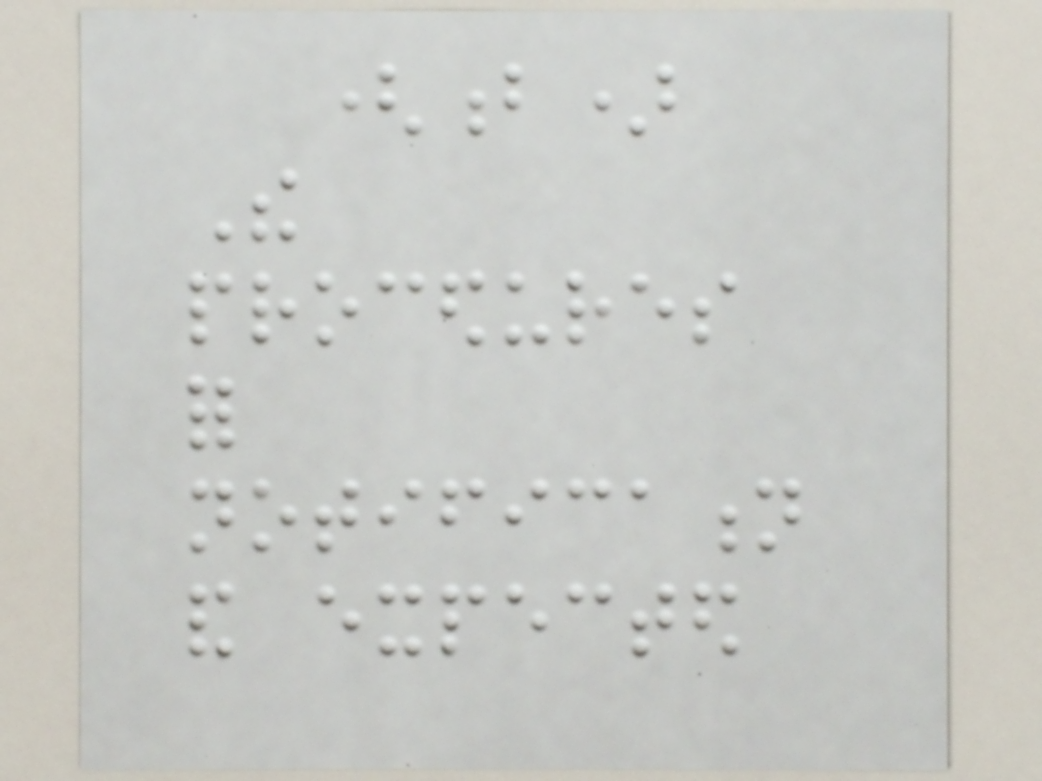(b)
The
procedures
for
notification
and expected
